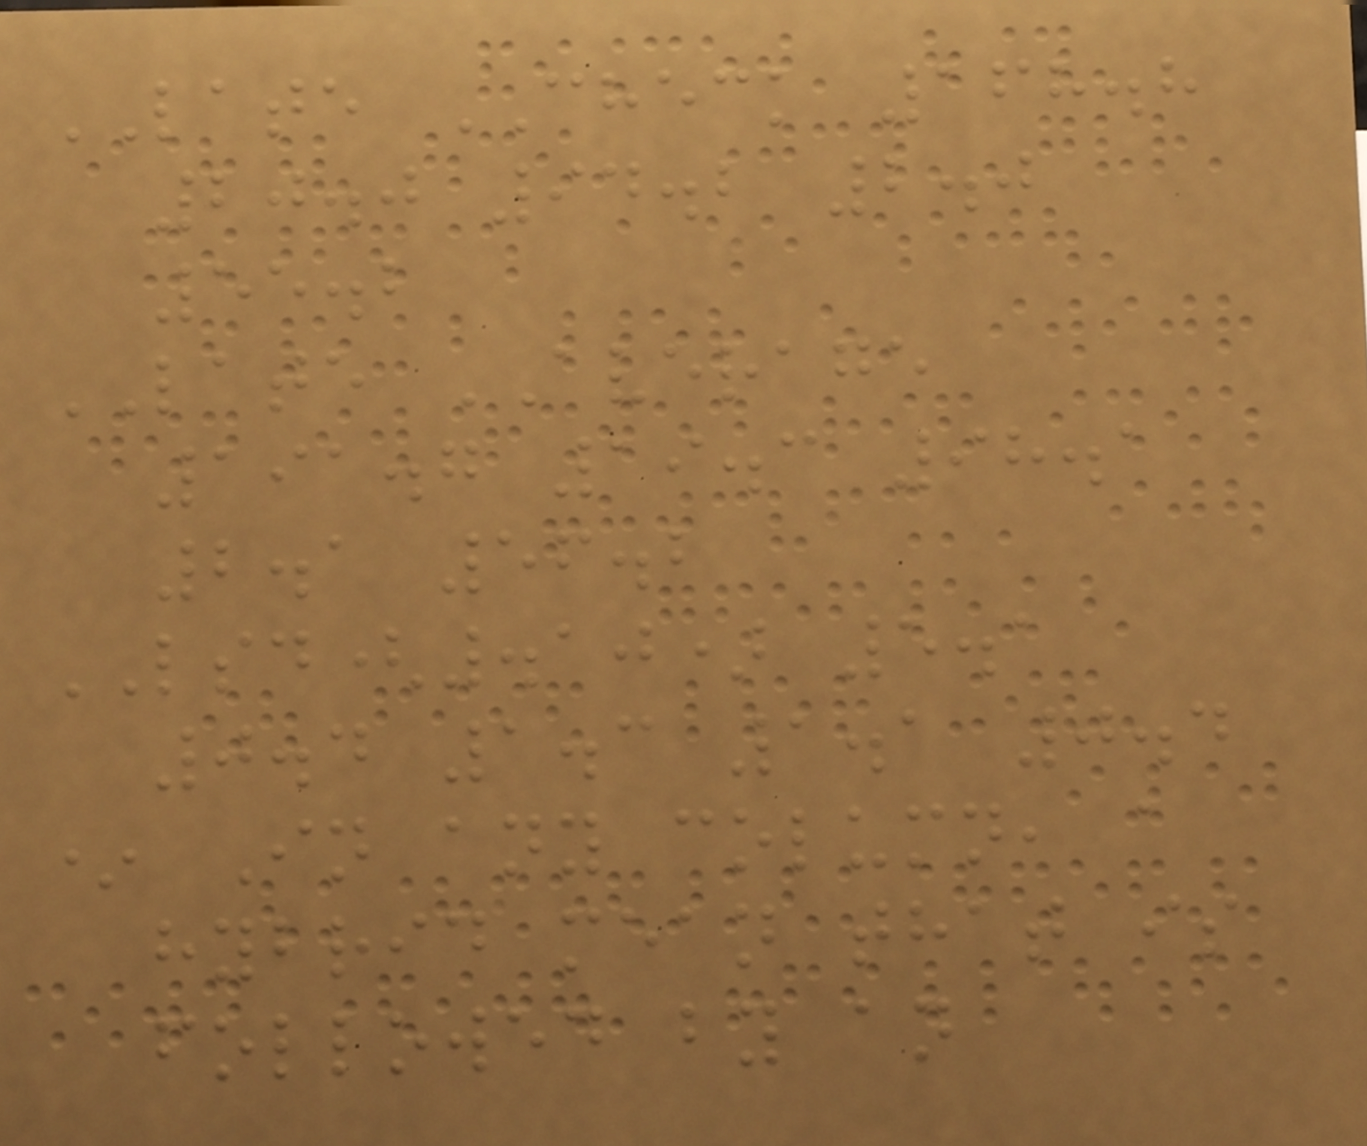LATE CHECK 168.8
20.0 94.2 2.0
55.2
LATE AVERAGE
191.7 19.3 98.1
2.1 56.2
LSD(.10) 5.1
0.4 1.3 1.1 0.4
* In any column, a
hybrid mean that is
followed by an
